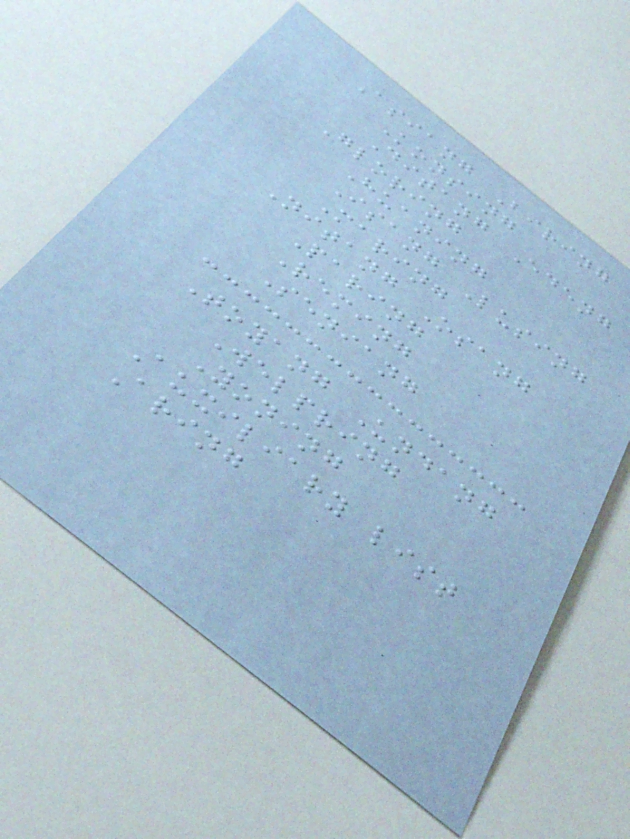Asiang Biring
Konsing
Ditang Edeng
Gloring
Huaning
Isang Lusing
Maring
Nitang Osang
Paring
Reming
Seniang
Toyang Undang
Welpring
Yoning
Auxiliary list
Aring
